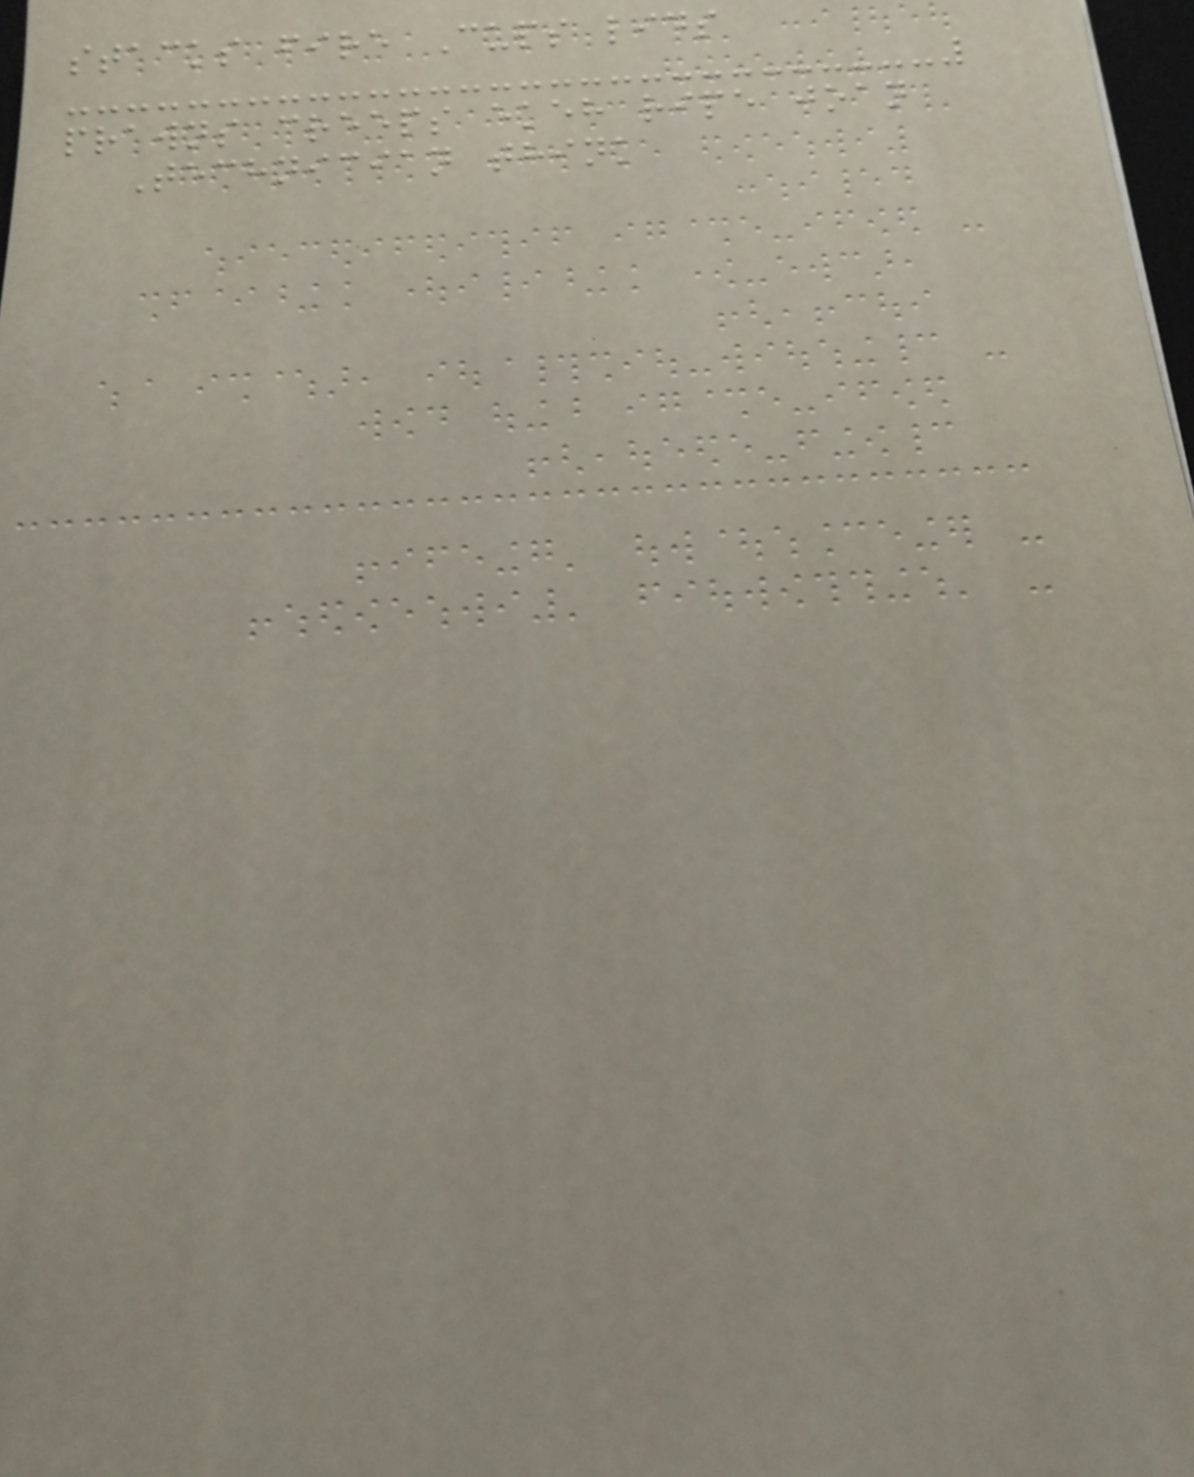stacks fire Cups lids
prawns creeps ekeh ripe joan
Technician think
